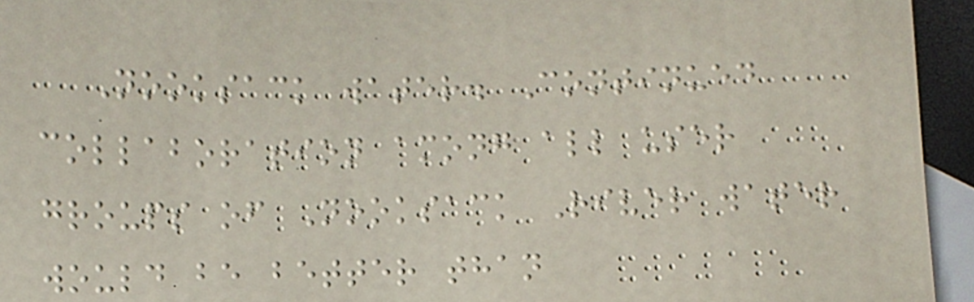Nooksack water. Continued
collaboration among all user
groups of Nooksack River water
would be better than
